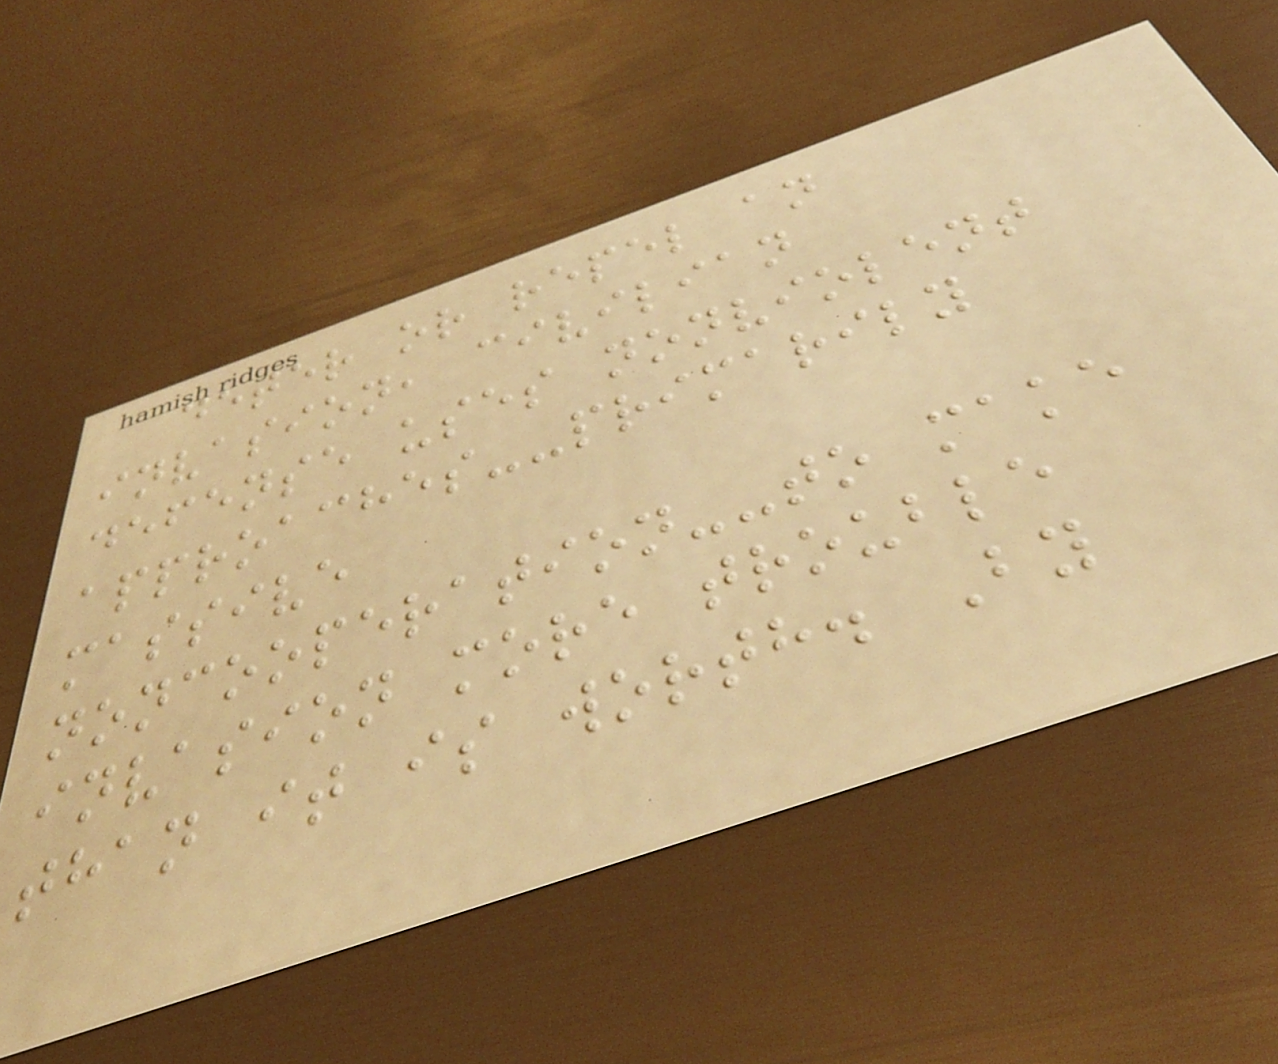deter or repel an
invasion, civilian
defense uses nonviolent
approaches--primarily
massive
noncooperation--to make
invasion more trouble
than it is worth. By
